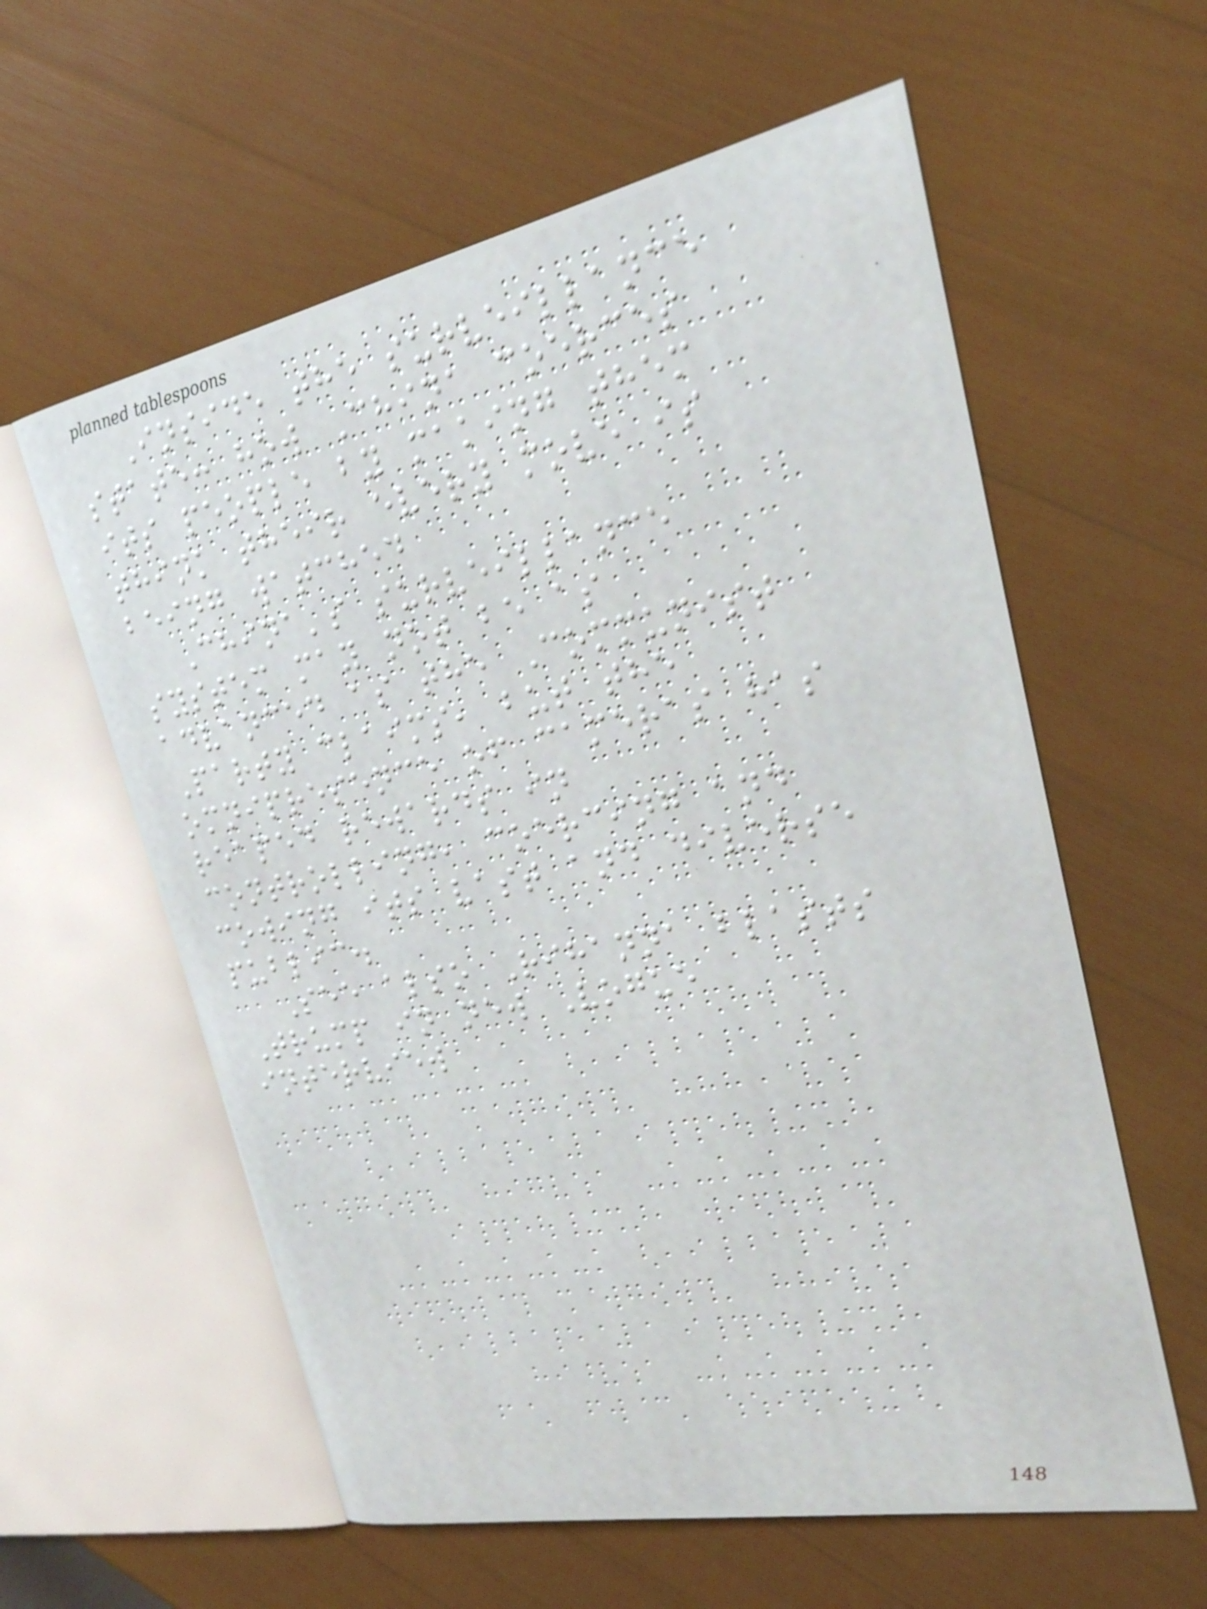Inside the surveillance
state: how China coerces
its people by making them
think their every move is
being watched
China's surveillance
system may not be as
advanced as the Communist
Party claims, but the
omnipresence of cameras has
reaped rewards in
controlling, coercing and
cowing its vast and diverse
public.
See also Rihanna blasts
Trump in new Vogue
interview
